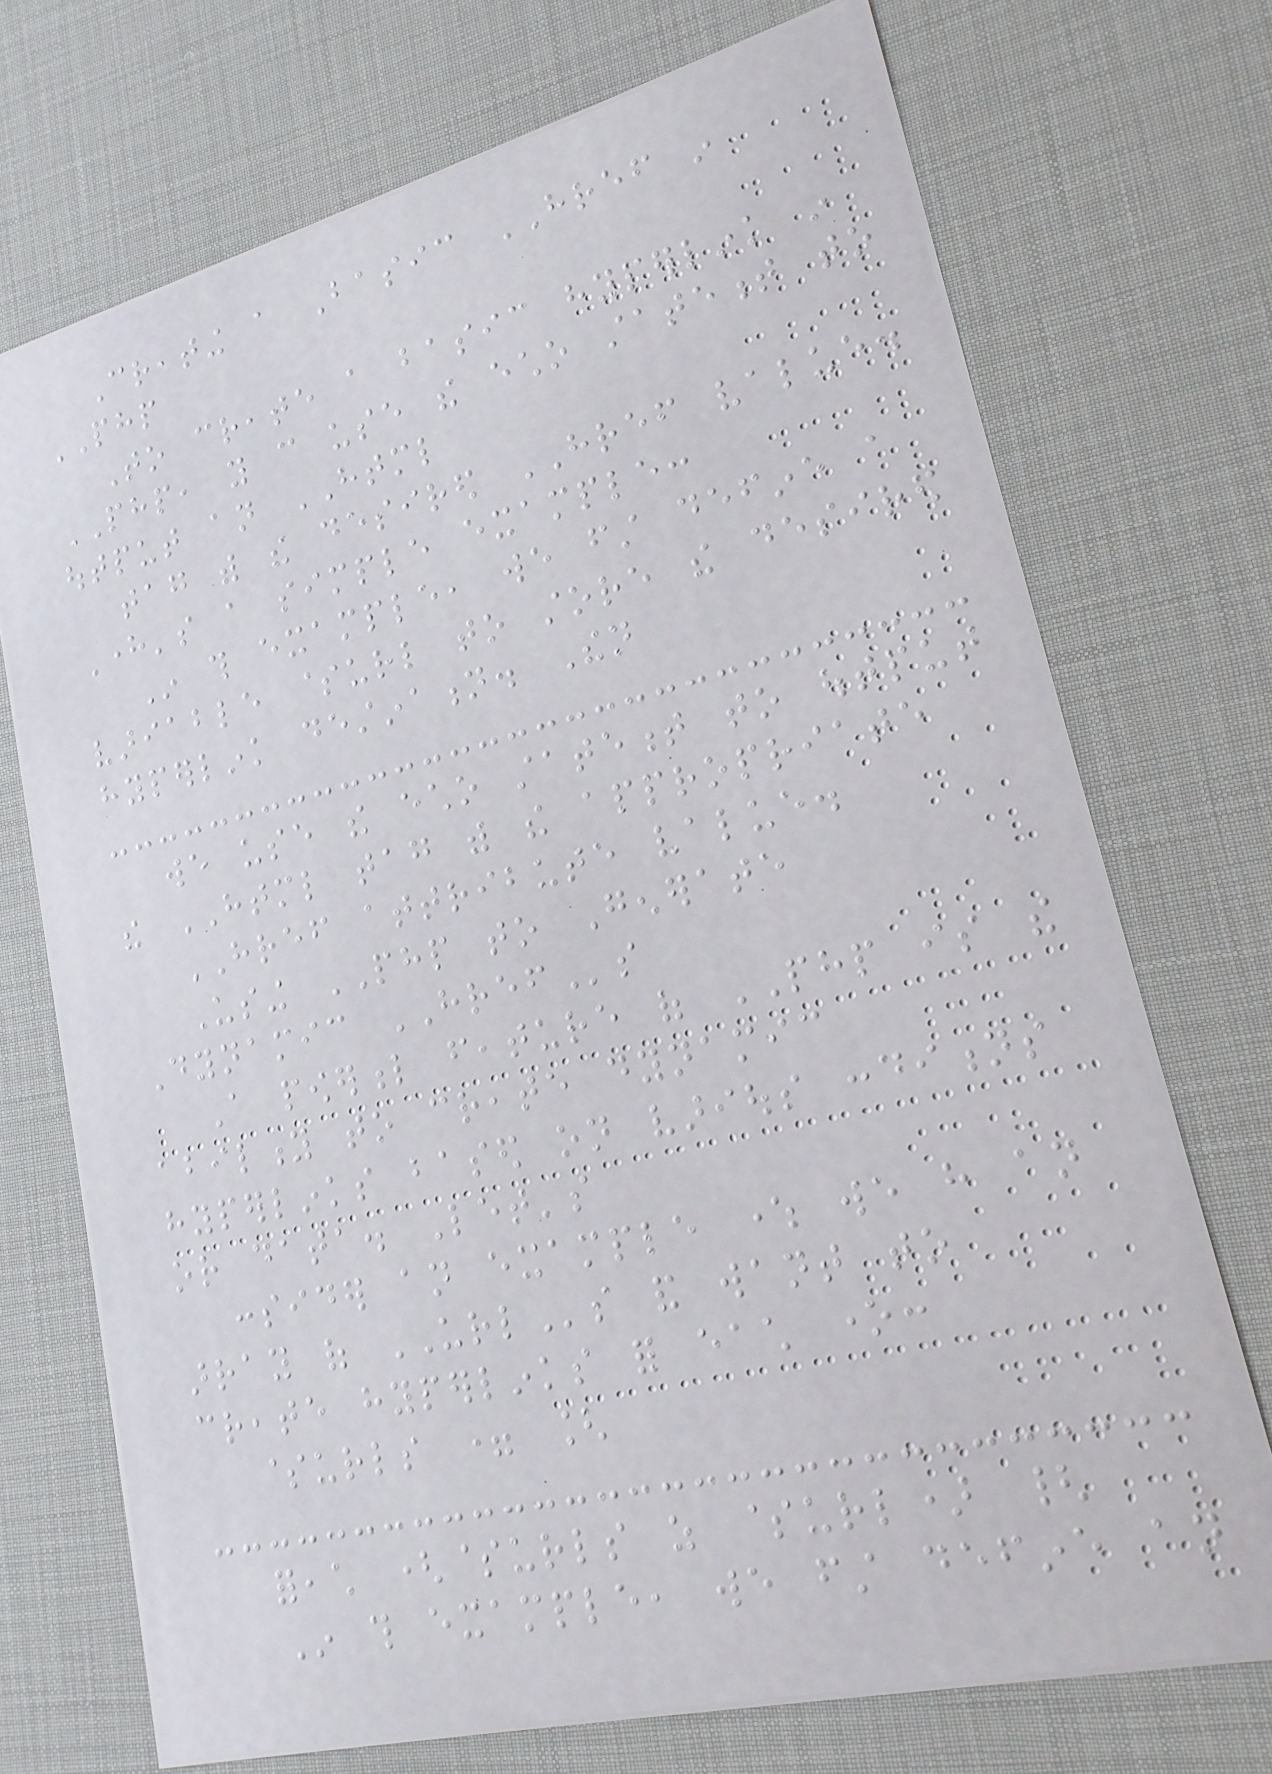Creating a Basic HREF in
PHP
To create a basic hyperlink in
PHP, you can use the echo statement to
output an HTML
tag with the desired HREF value.
Here's a simple example:
In this example, we first define a
variable $url to store the desired
hyperlink destination. Then
we use the echo statement to output
the HTML tag with the appropriate
HREF attribute value.
Using PHP to Generate
Dynamic HREFs
A powerful feature of PHP is the
ability to create dynamic
hyperlinks based on various conditions
or data. Let's
consider an example where we have an
array of URLs and want to
create hyperlinks for each one:
$urls = [
foreach ($urls as $url) {
In this example, we first define an
